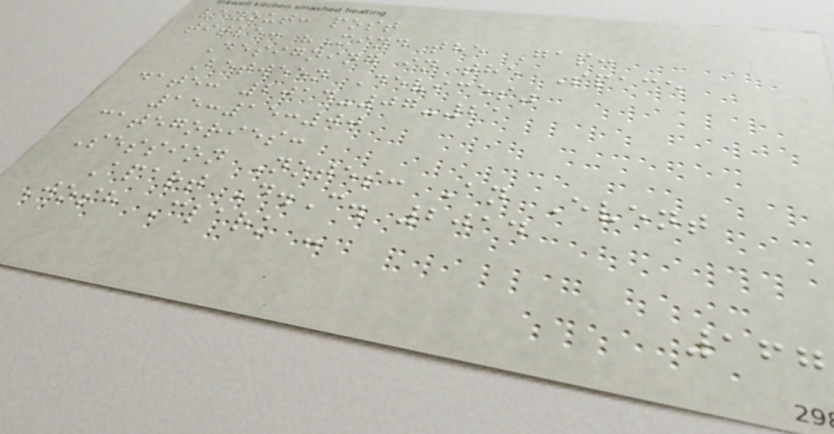layout: post
title: "Mind the Gap:
Designing in the Space
Between Devices"
date: 2014-07-21
15:15:00
categories:
Session Notes: An Event
Apart D.C. 2014
Josh Clark -
167
